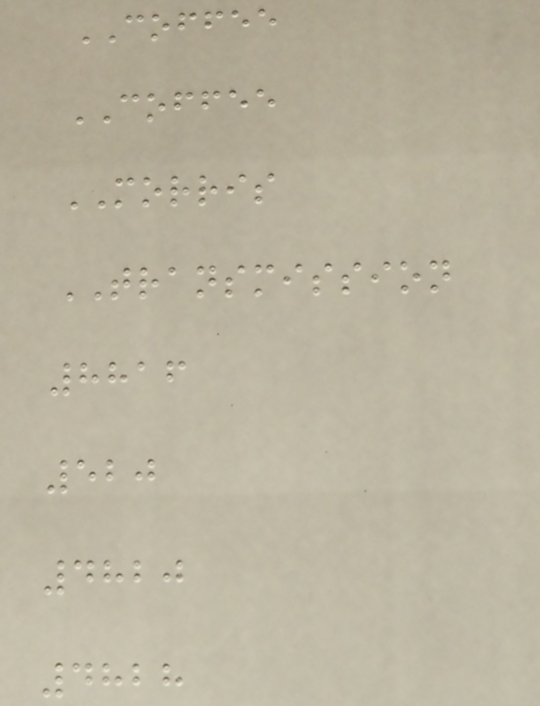COFFEE
COFFEE
MORRIS
TRANSMISSION
8816
520
4820
4828
